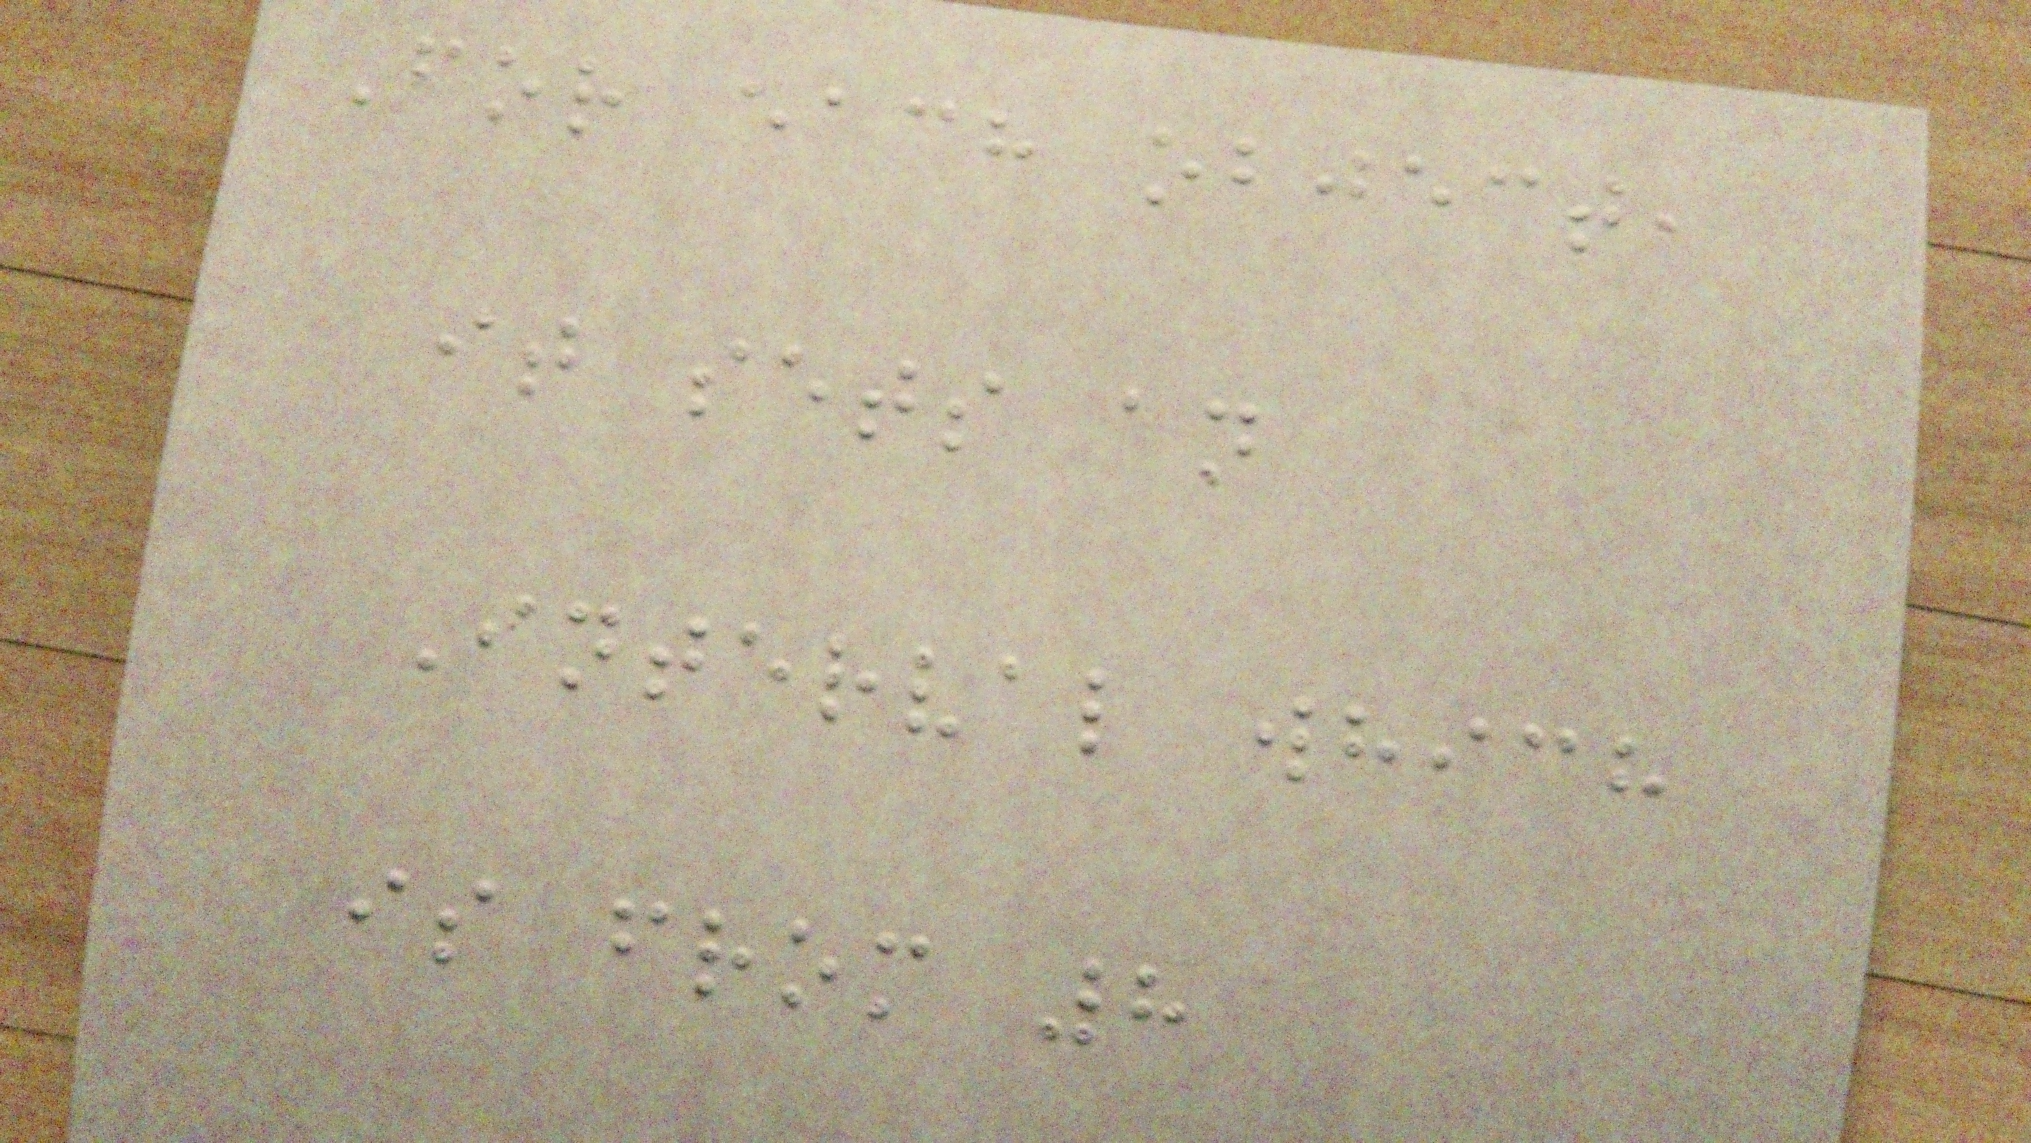For each object,
it sets an
Interval which
is from 8
